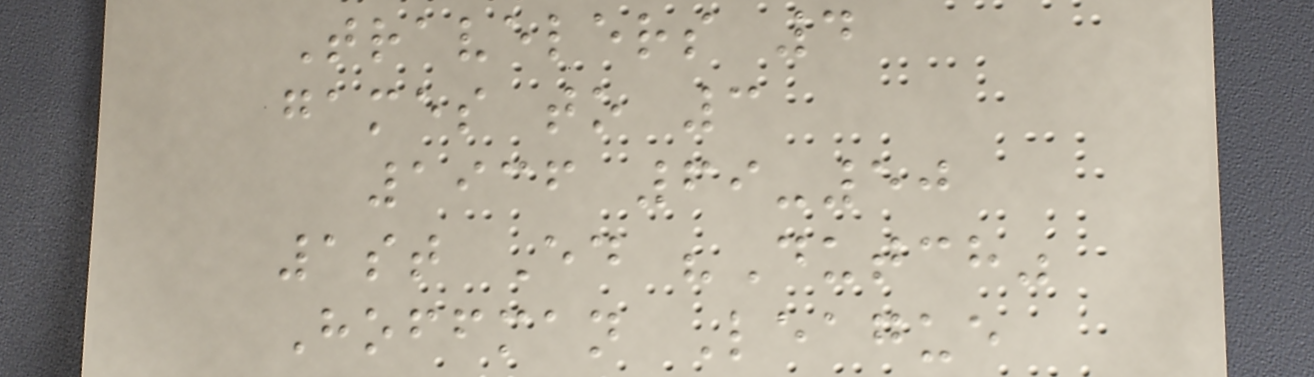Travelers 4
games to 3
1936 69-50
1st Ed "Dutch"
Hoffman League
